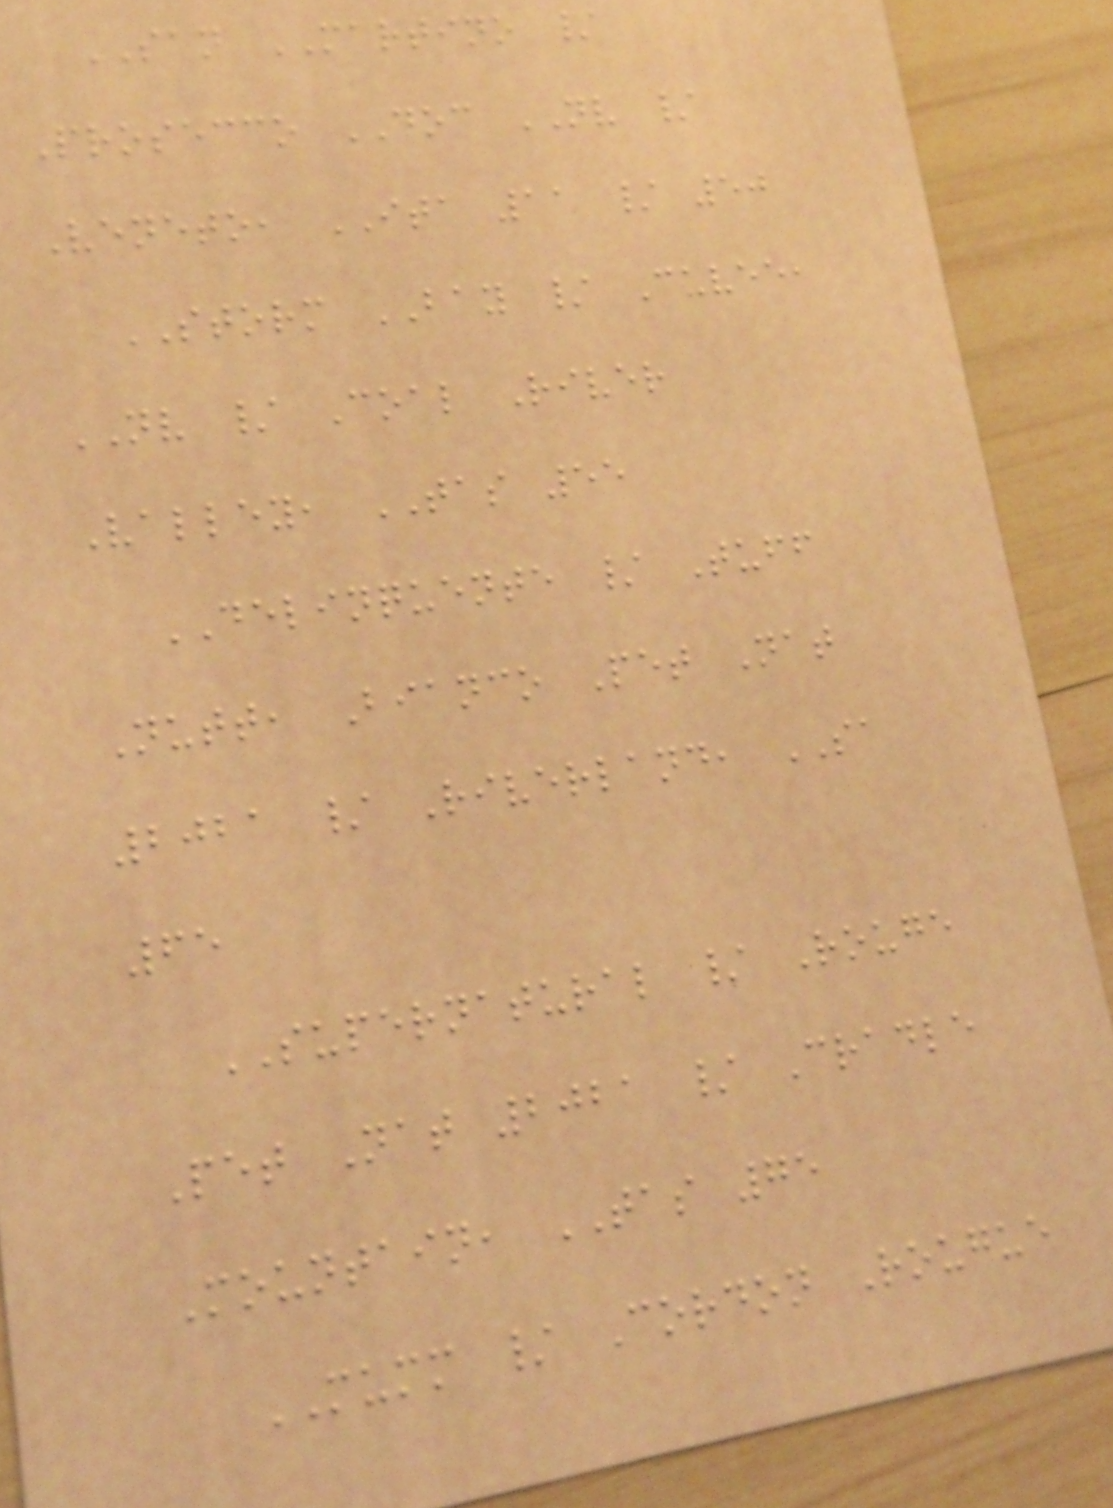SAN MARTINO /
Prosecco DOC NV /
Veneto, ITA 11 / 50
STORM BAY / Cuvee,
NV / Coal River
Valley, TAS 55
DELINQUENTE / Tuff
Nutt, Bianco Pet Nat
2021 / Riverland, SA
65
SUPERNATURAL / Rouge
Pet Nat 2021 / Cradle
Mountain, TAS 75
MUMM / Cordon Rougue
